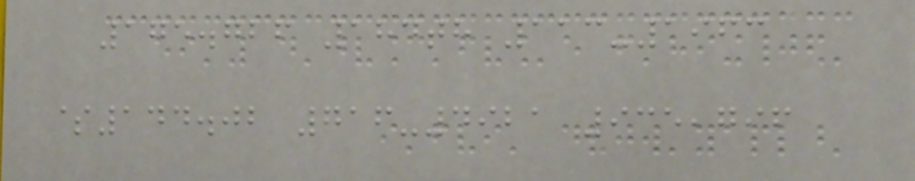175.726 184th 113-1963
$144.02 716-4921 935,796
